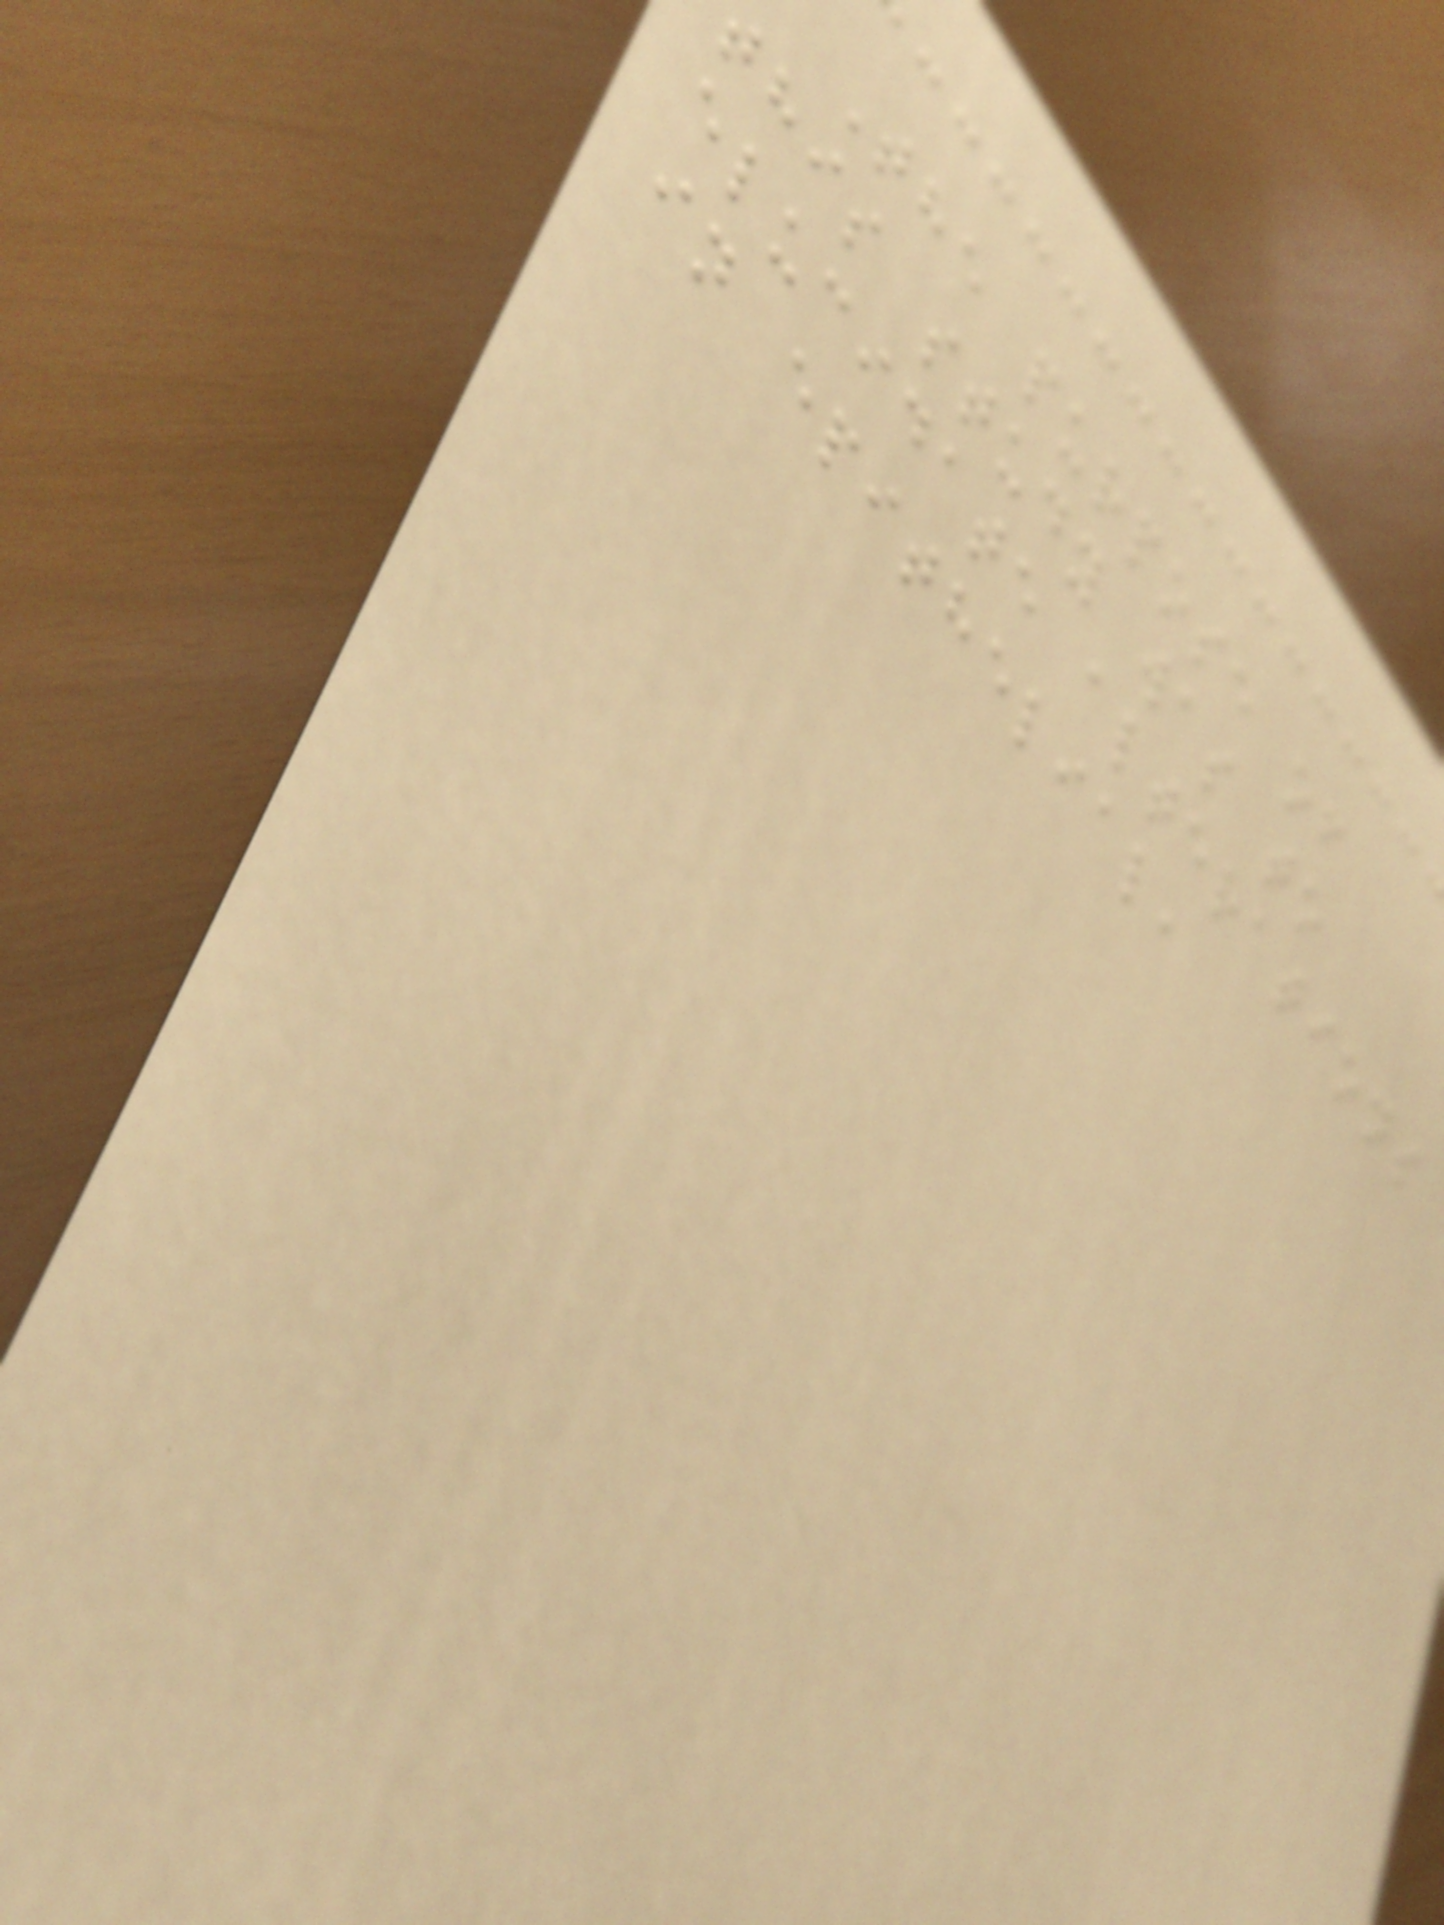The purpose of
this study was to
elucidate alterations
in epithelial,
